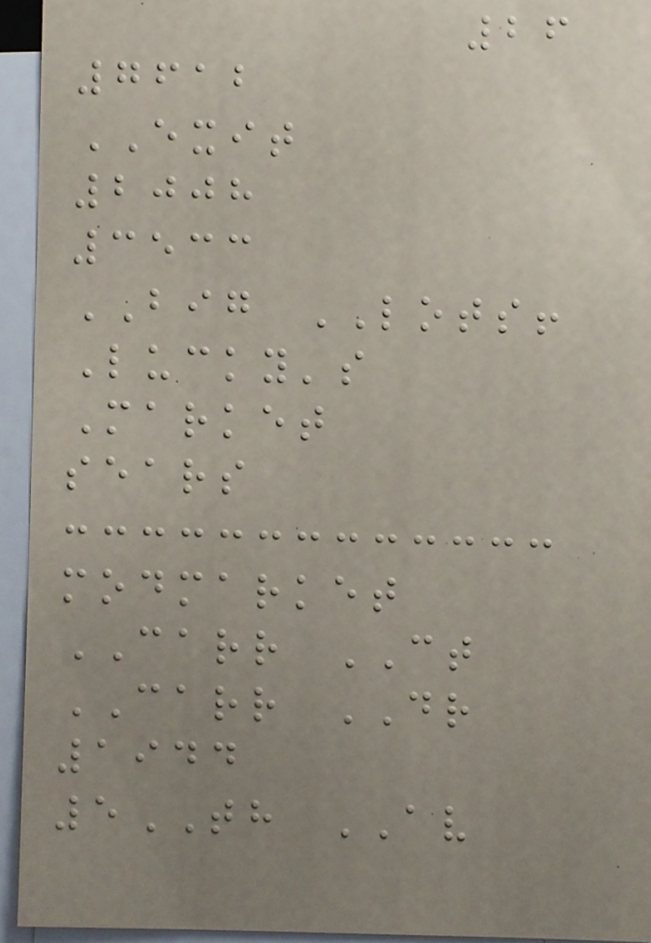26
7612
EXIT
2008
3533
BIG LOTS!
Lucky's
Market
sears
modmarket
CARR CT
CARR DR
1944
5TH AV
